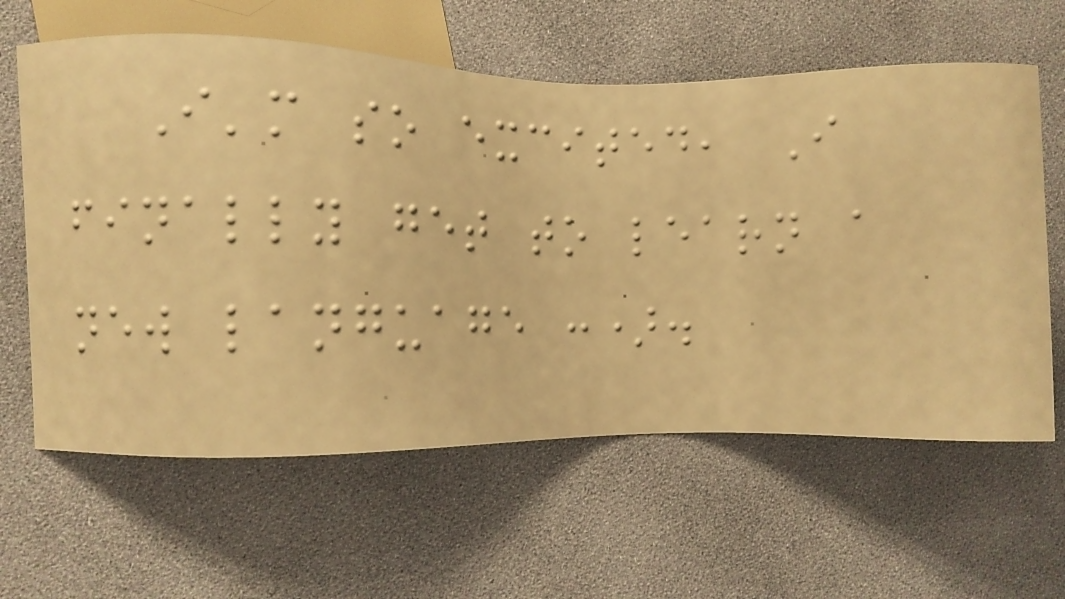I'm so excited, I
finally get to learn a
new language :).
